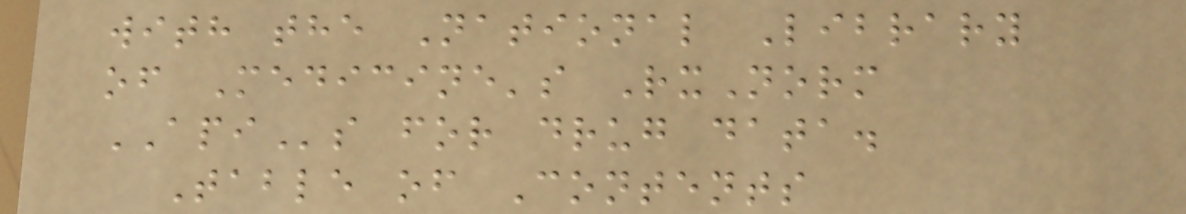with the National Library
of Medicine's RxNorm
APIs for drug data.
Table of Contents
